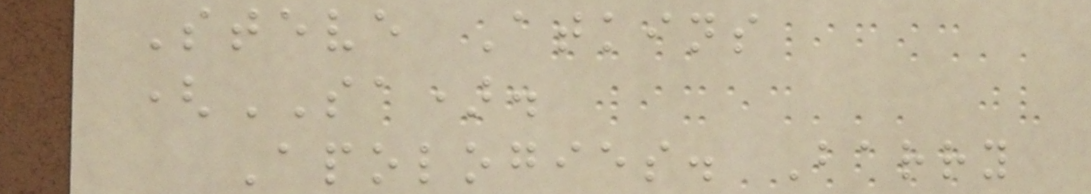Steve Atkins
(SA).
Apologies. Barry
